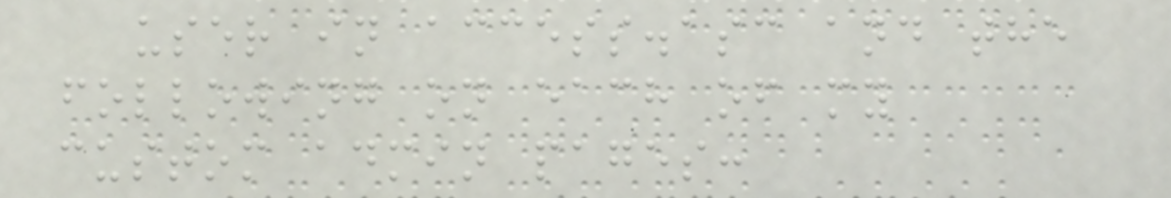user in access.asc and the
following on each of my
custom admin pages:
